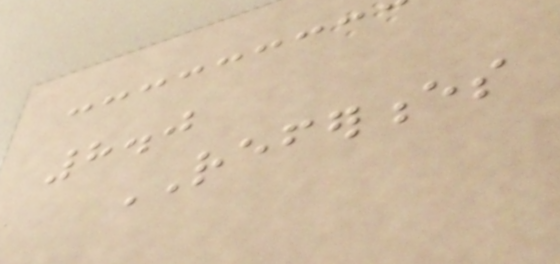8.0
REFERENCES
